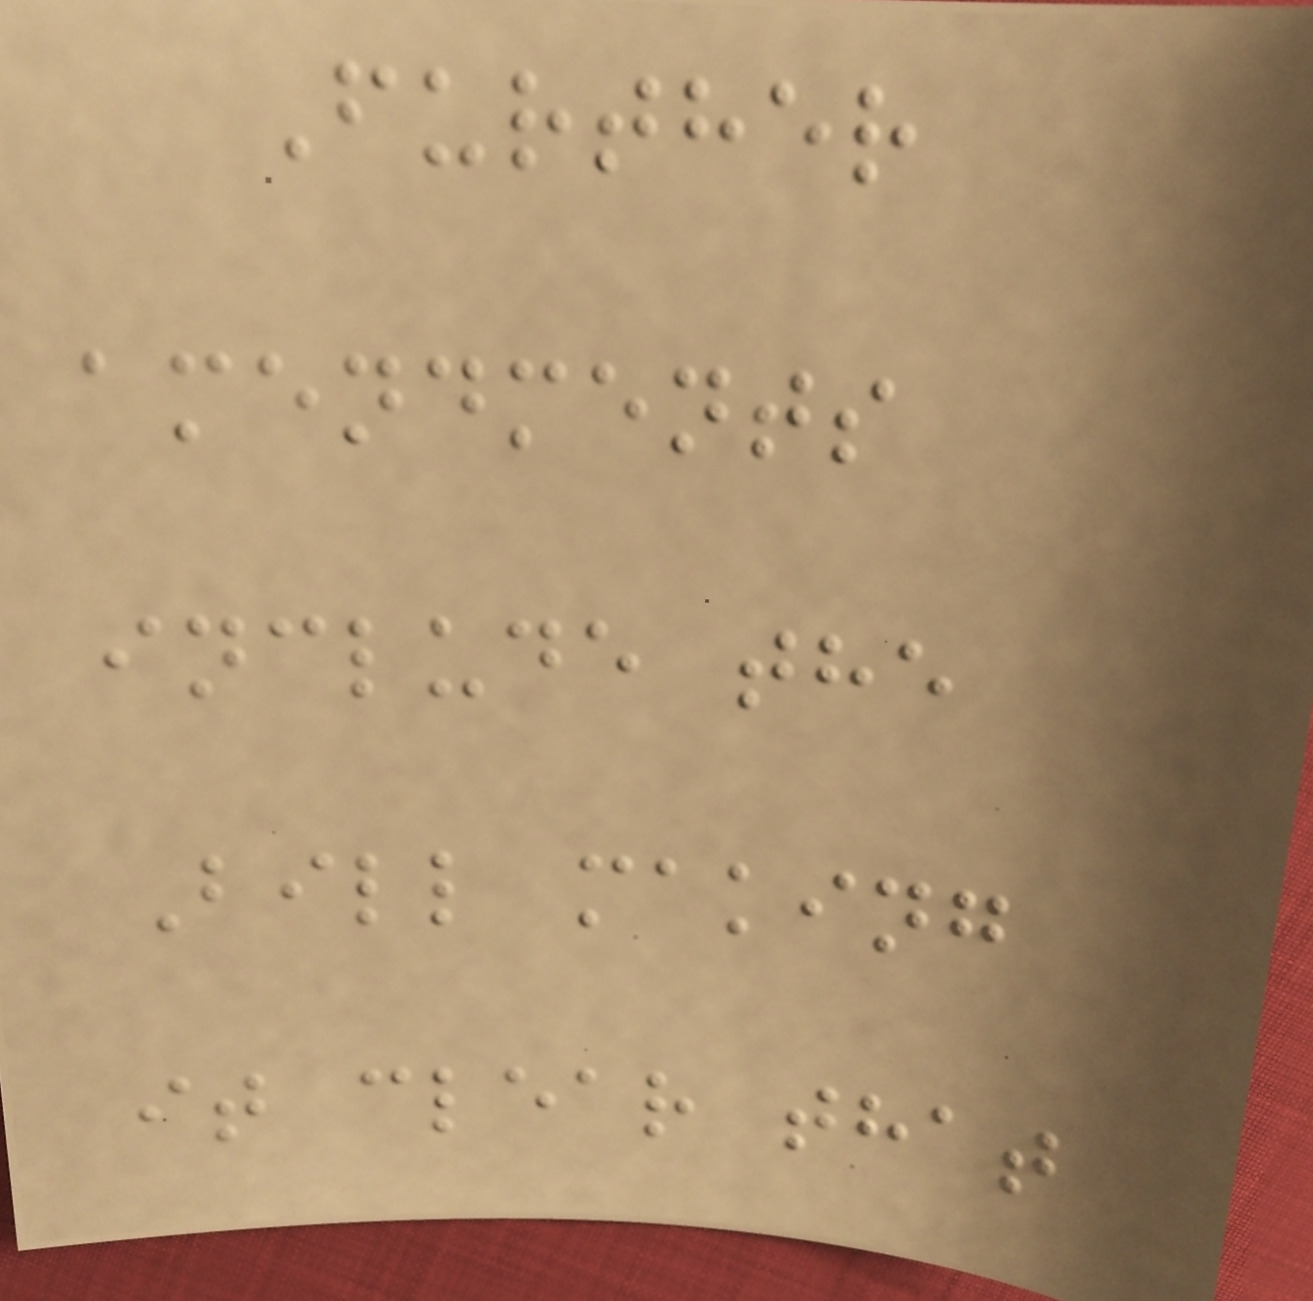Further
amendments
include the
Bill making
it clear that
